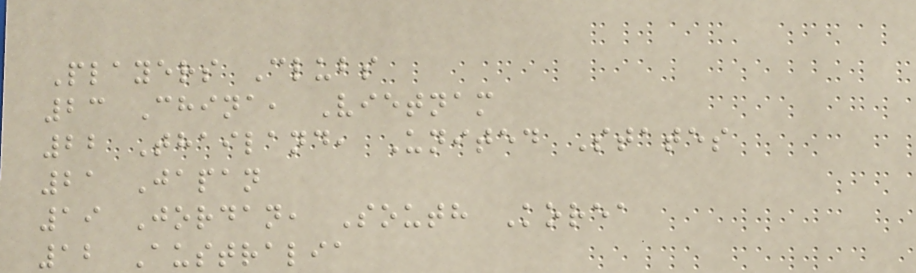Players Clubs
23 China, Vietnam
22 Thailand, United States
21 Japan
19 Jordan, South Korea
12 Australia
